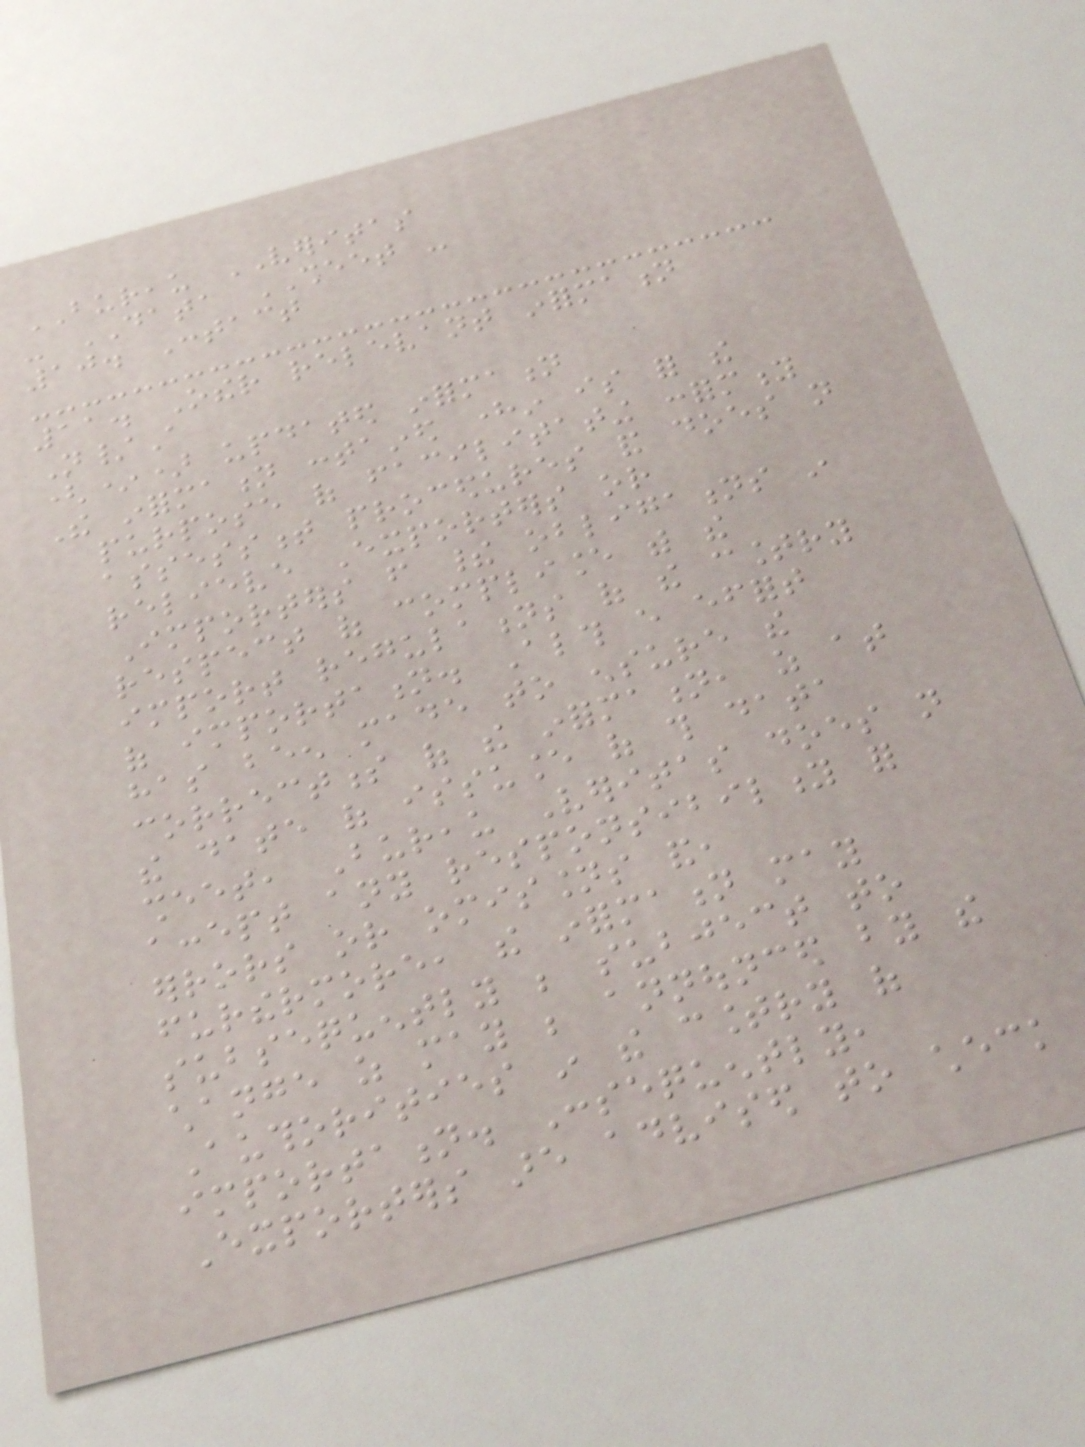BUREAU VERITAS
- DATA SHEET -
10. Contact
11. Other relevant information
N/A
(*) updated information
The information contained herein is for the
purpose of facilitating conformity
assessment procedures and does not
relieve Exporters or
Importers from their obligations in
respect of compliance with the
import regulations of the country
of importation. Although every effort
has been made to ensure the
correctness of the information, as at
the date of issuance of this data
sheet, Bureau Veritas does not
accept any responsibility for
errors or omissions and,
furthermore, the information may
subsequently be subject to
change as may be announced by the
Authorities in the country of
importation. Consequently,
Exporters are advised to check
